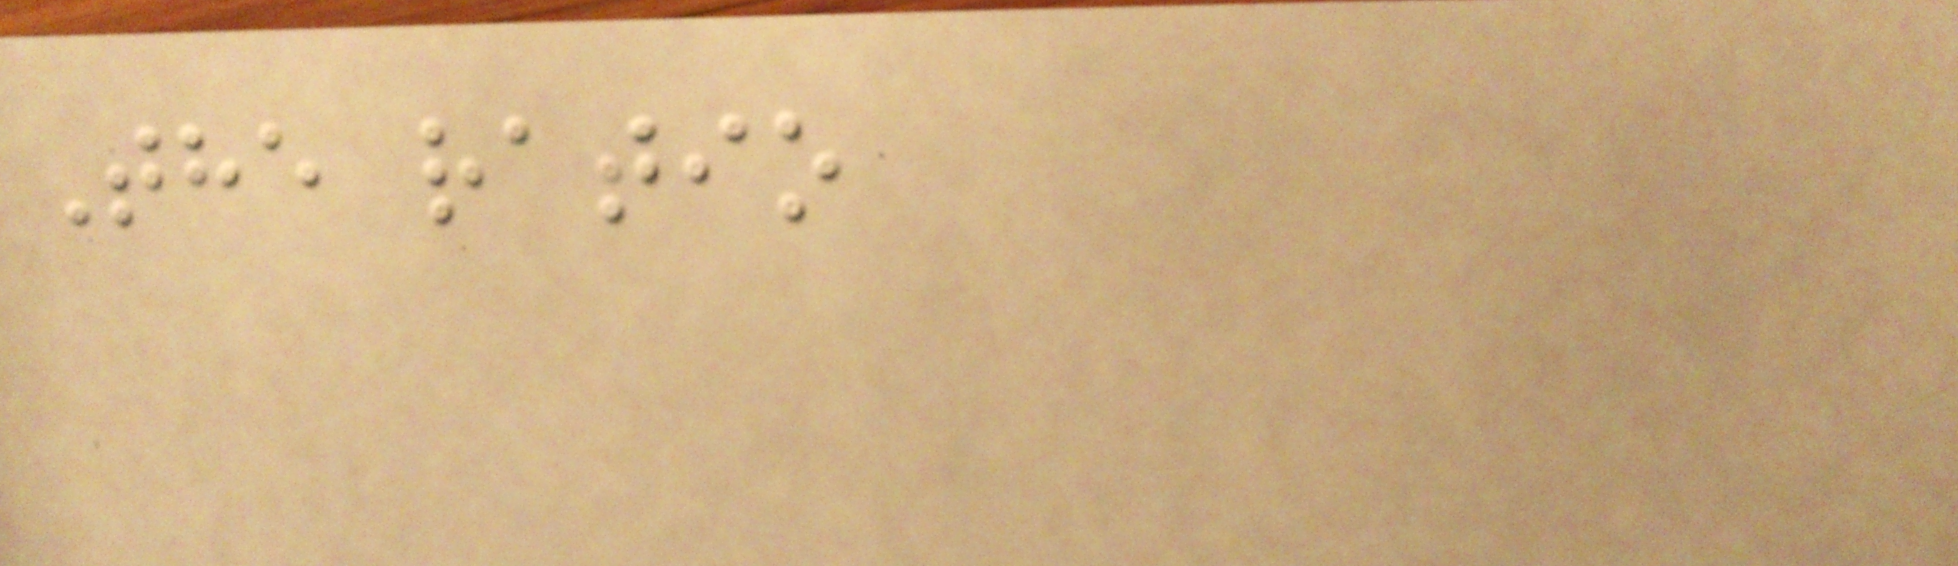The ratio
